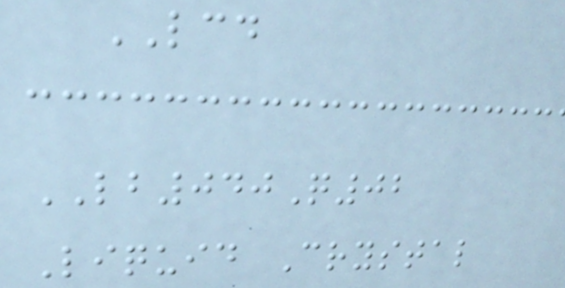LCD
LB040Q02
Liquid Crystal
